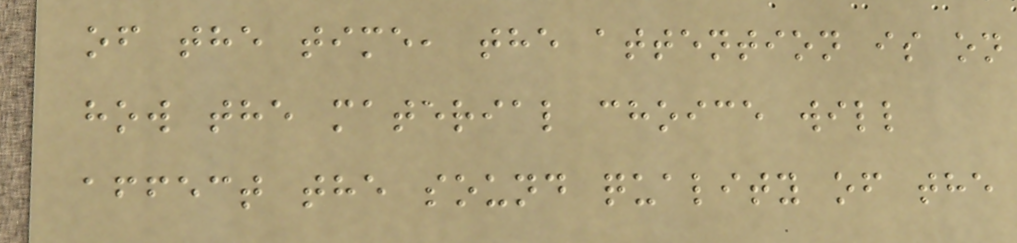of the time, the attention is on
how the material choice will
affect the sound quality of the
